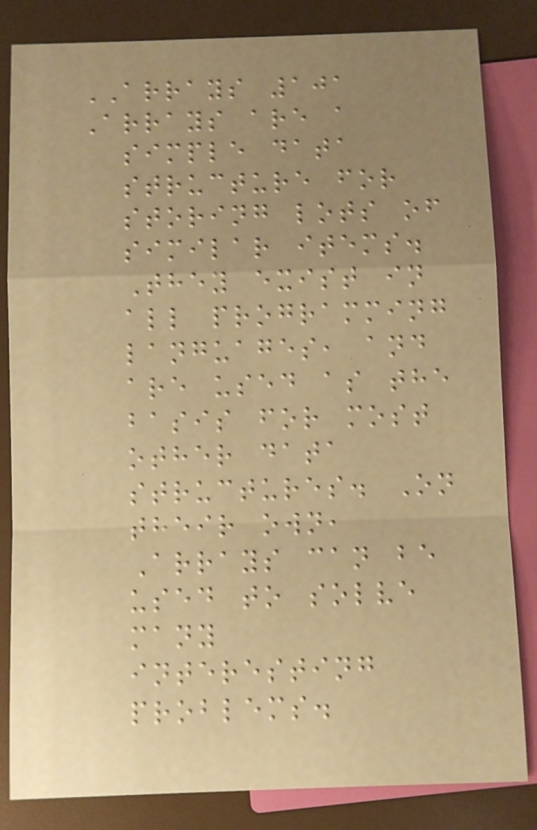ARRAYS 101
Arrays are a
simple data
structure for
storing lots of
similar items.
They exist in
all programming
languages, and
are used as the
basis for most
other data
structures. On
their own,
Arrays can be
used to solve
many
interesting
problems.
